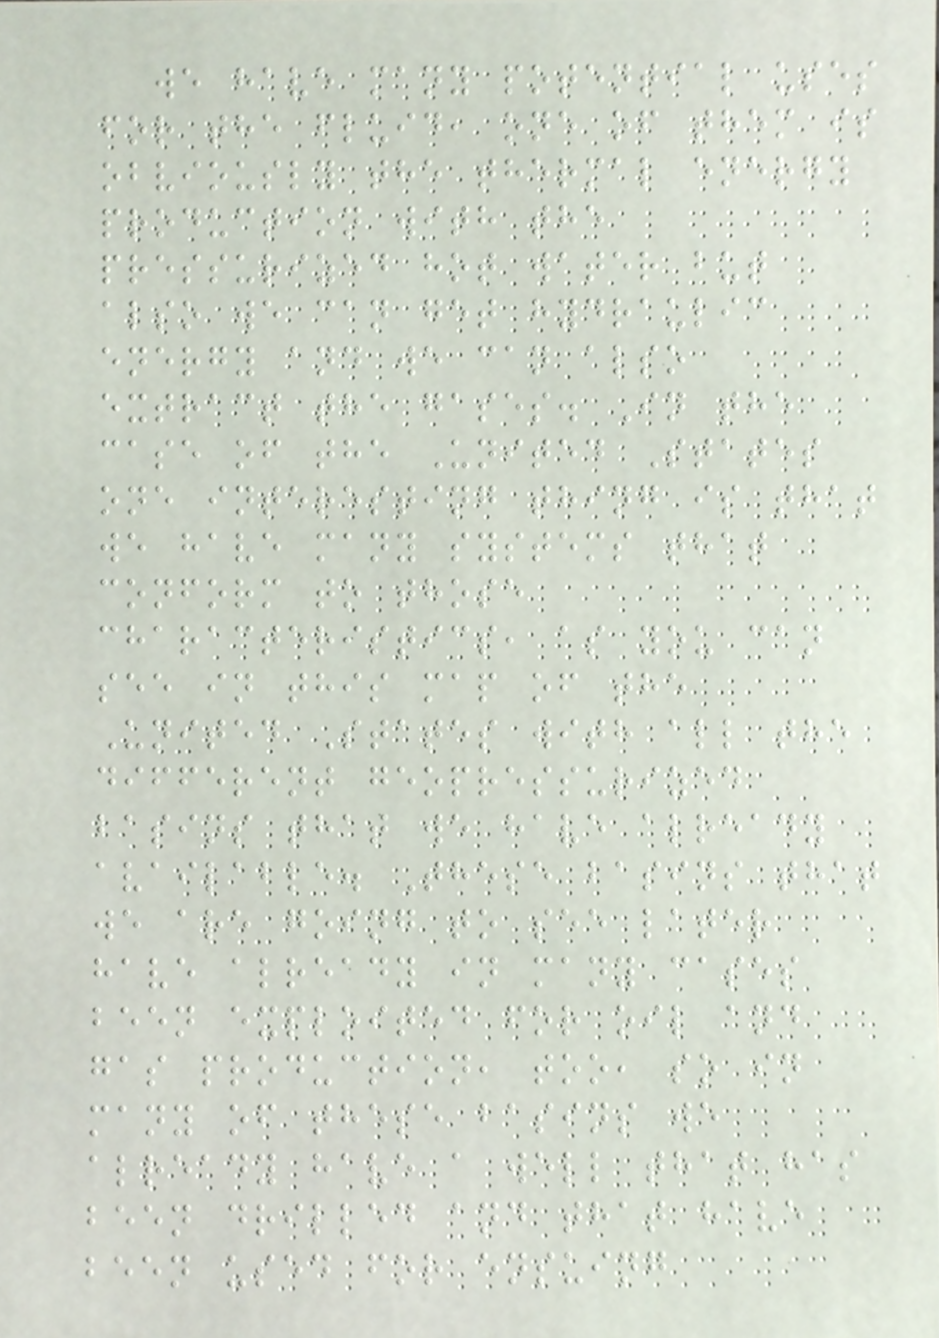we have many potential uses
for the fluid, one of them is
obviously the thermal energy
production with the
pressurized hot water but
also we can get hydraulic
energy and we can also
extract the gases. In the
case of the United States
one interesting thing is that
we have many systems that
conform to those
characteristics, as you can
see in this map of the
United States with all the
different geopressurized
basins that we have already
available. These basins that
we are going to see later
have already in many cases
been exploited for oil and
gas production, too, so in
many of these basins we
already have a well that has
been drilled and that have
been used for ensuing
